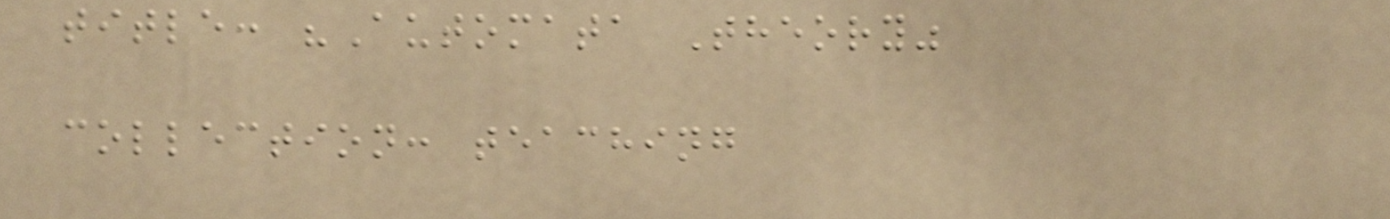title: "Automata Theory"
collection: teaching
